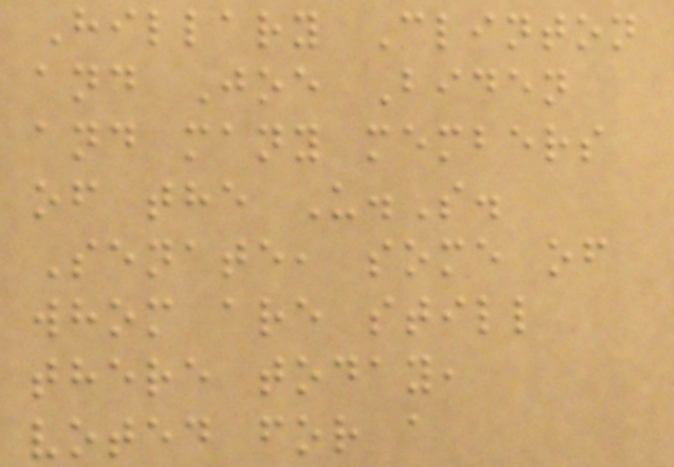Hillary Clinton
and Joe Biden
and many members
of the U.S.
Senate, some of
whom are still
there today,
voted for a
